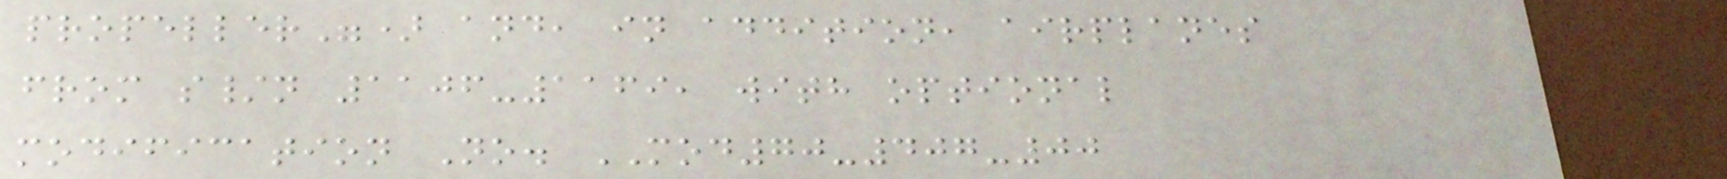propeller") and, in addition, airplanes
from s/n 1106-1169, with optional
modification No. MOD70-407-00
